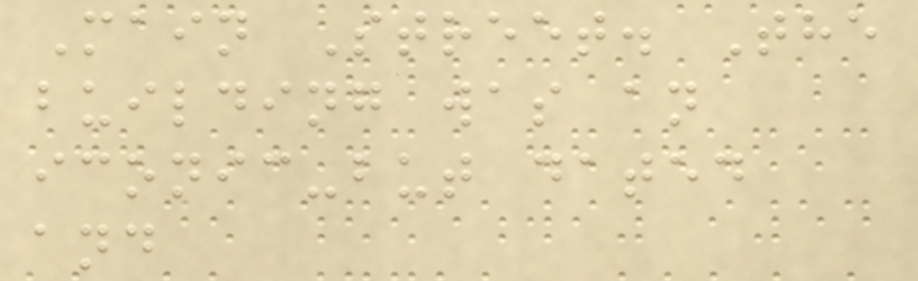Main Street. The
building was an
iconic-but dated
and
